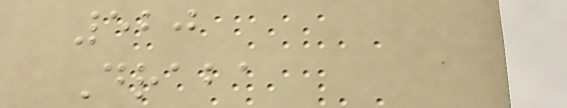520
Draba
